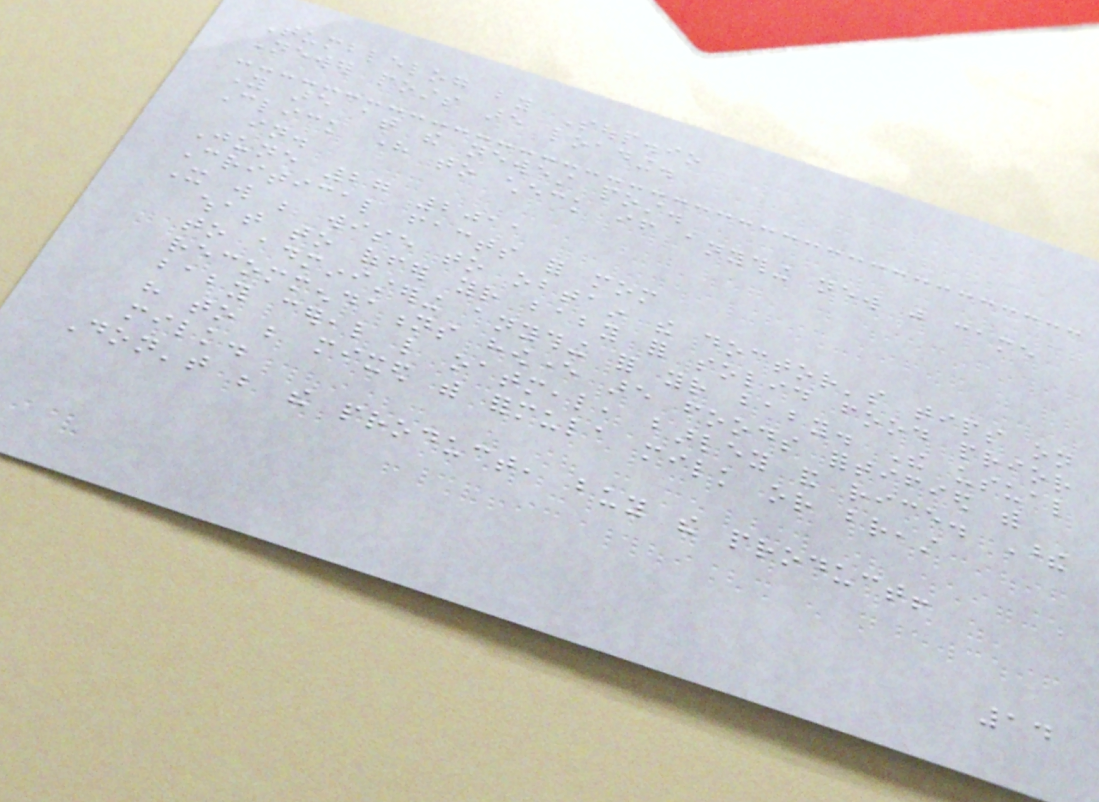Tumblelog by Soup.io
Newer posts are loading.
You are at the newest post.
Click here to check if anything new just came
in.
June 27 2011
Critical facts for mom
It will be wise to obtain the doctor's tips on
what to offer your baby for solid food prior
to administering anything for your baby. The usual
recommendations however are foods fortified with
baby cereal like oatmeal, barley and rice. These
have to be mixed with formula milk or breast
milk.
Don't be the product, buy the product!
14
